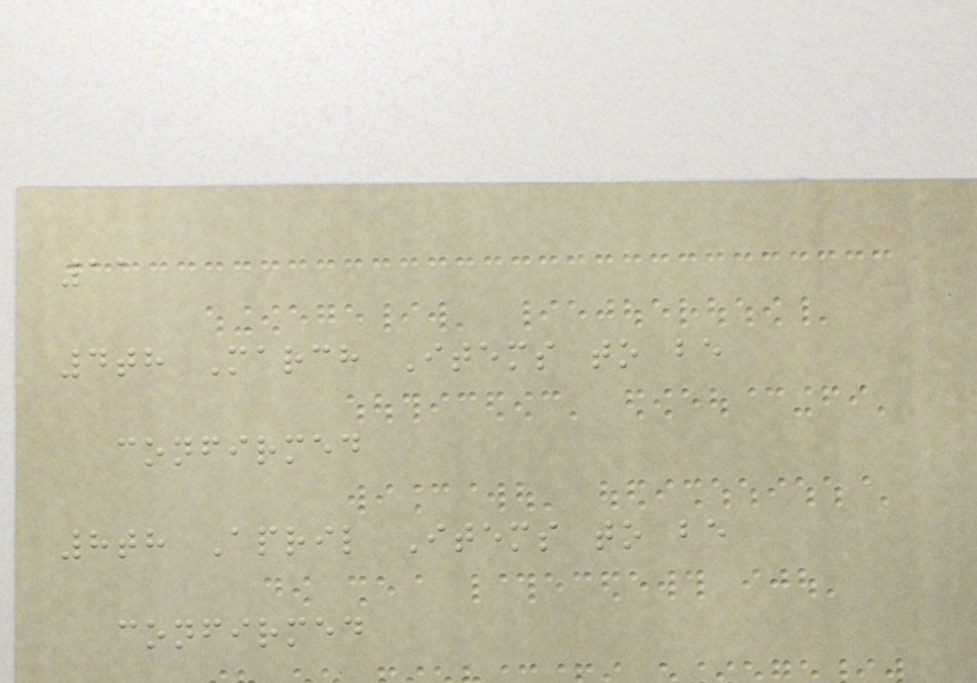11
4th March Items to be
confirmed
8th April Items to be
confirmed
